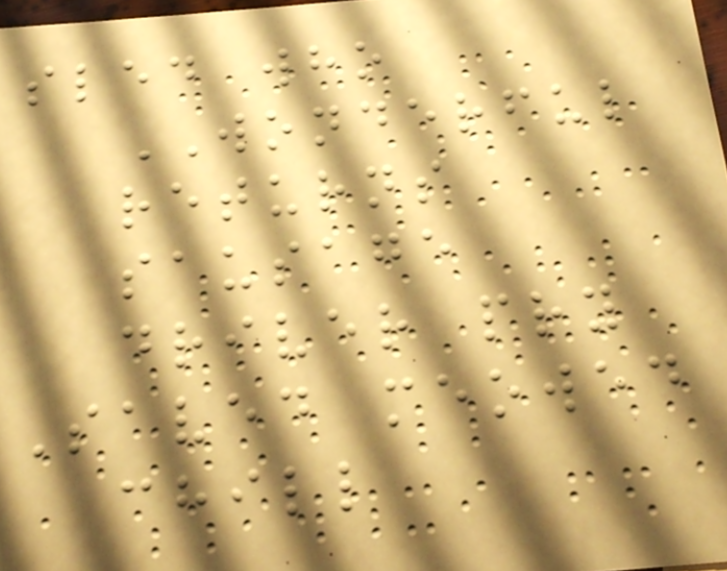sled who
WONDERFUL
returns
sausage
driver pry
Saved meowed
chill
